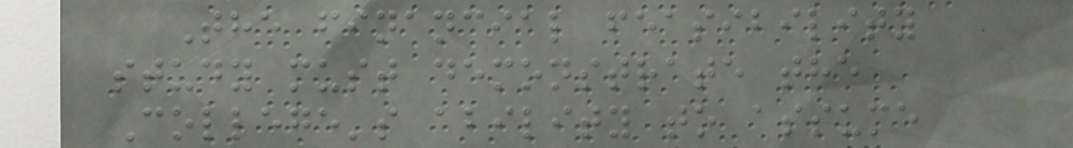The financial feasibility
study must demonstrate the
College's ability to assume
